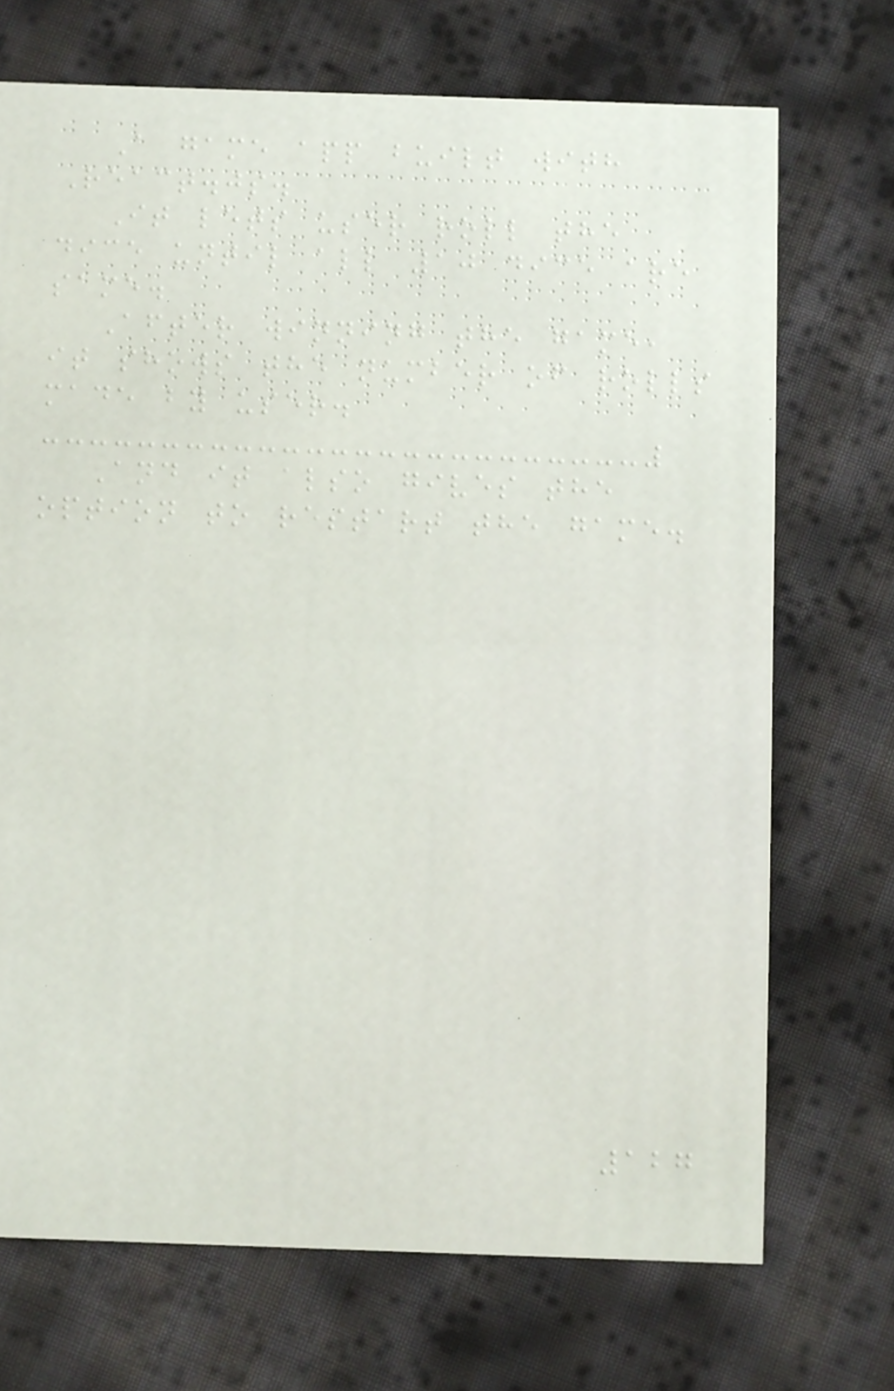A game app built with
React.js.
It lets user roll the
dice until all 10 dice are
same.
After winning the game,
it shows the number of rolls
made by user.
And it also gives the
option to restart the game.
127
